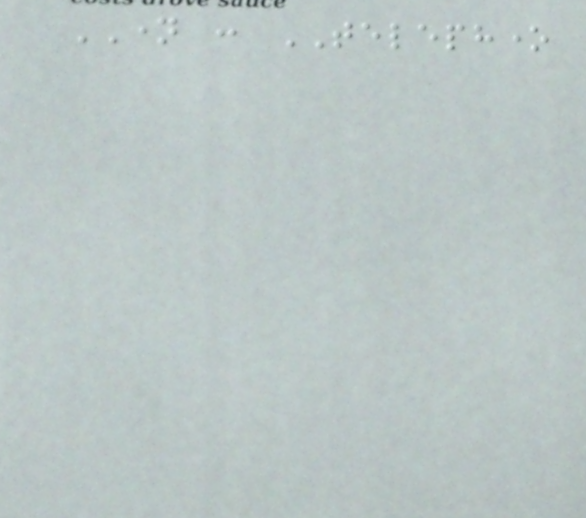NAME : TELEPHONE
